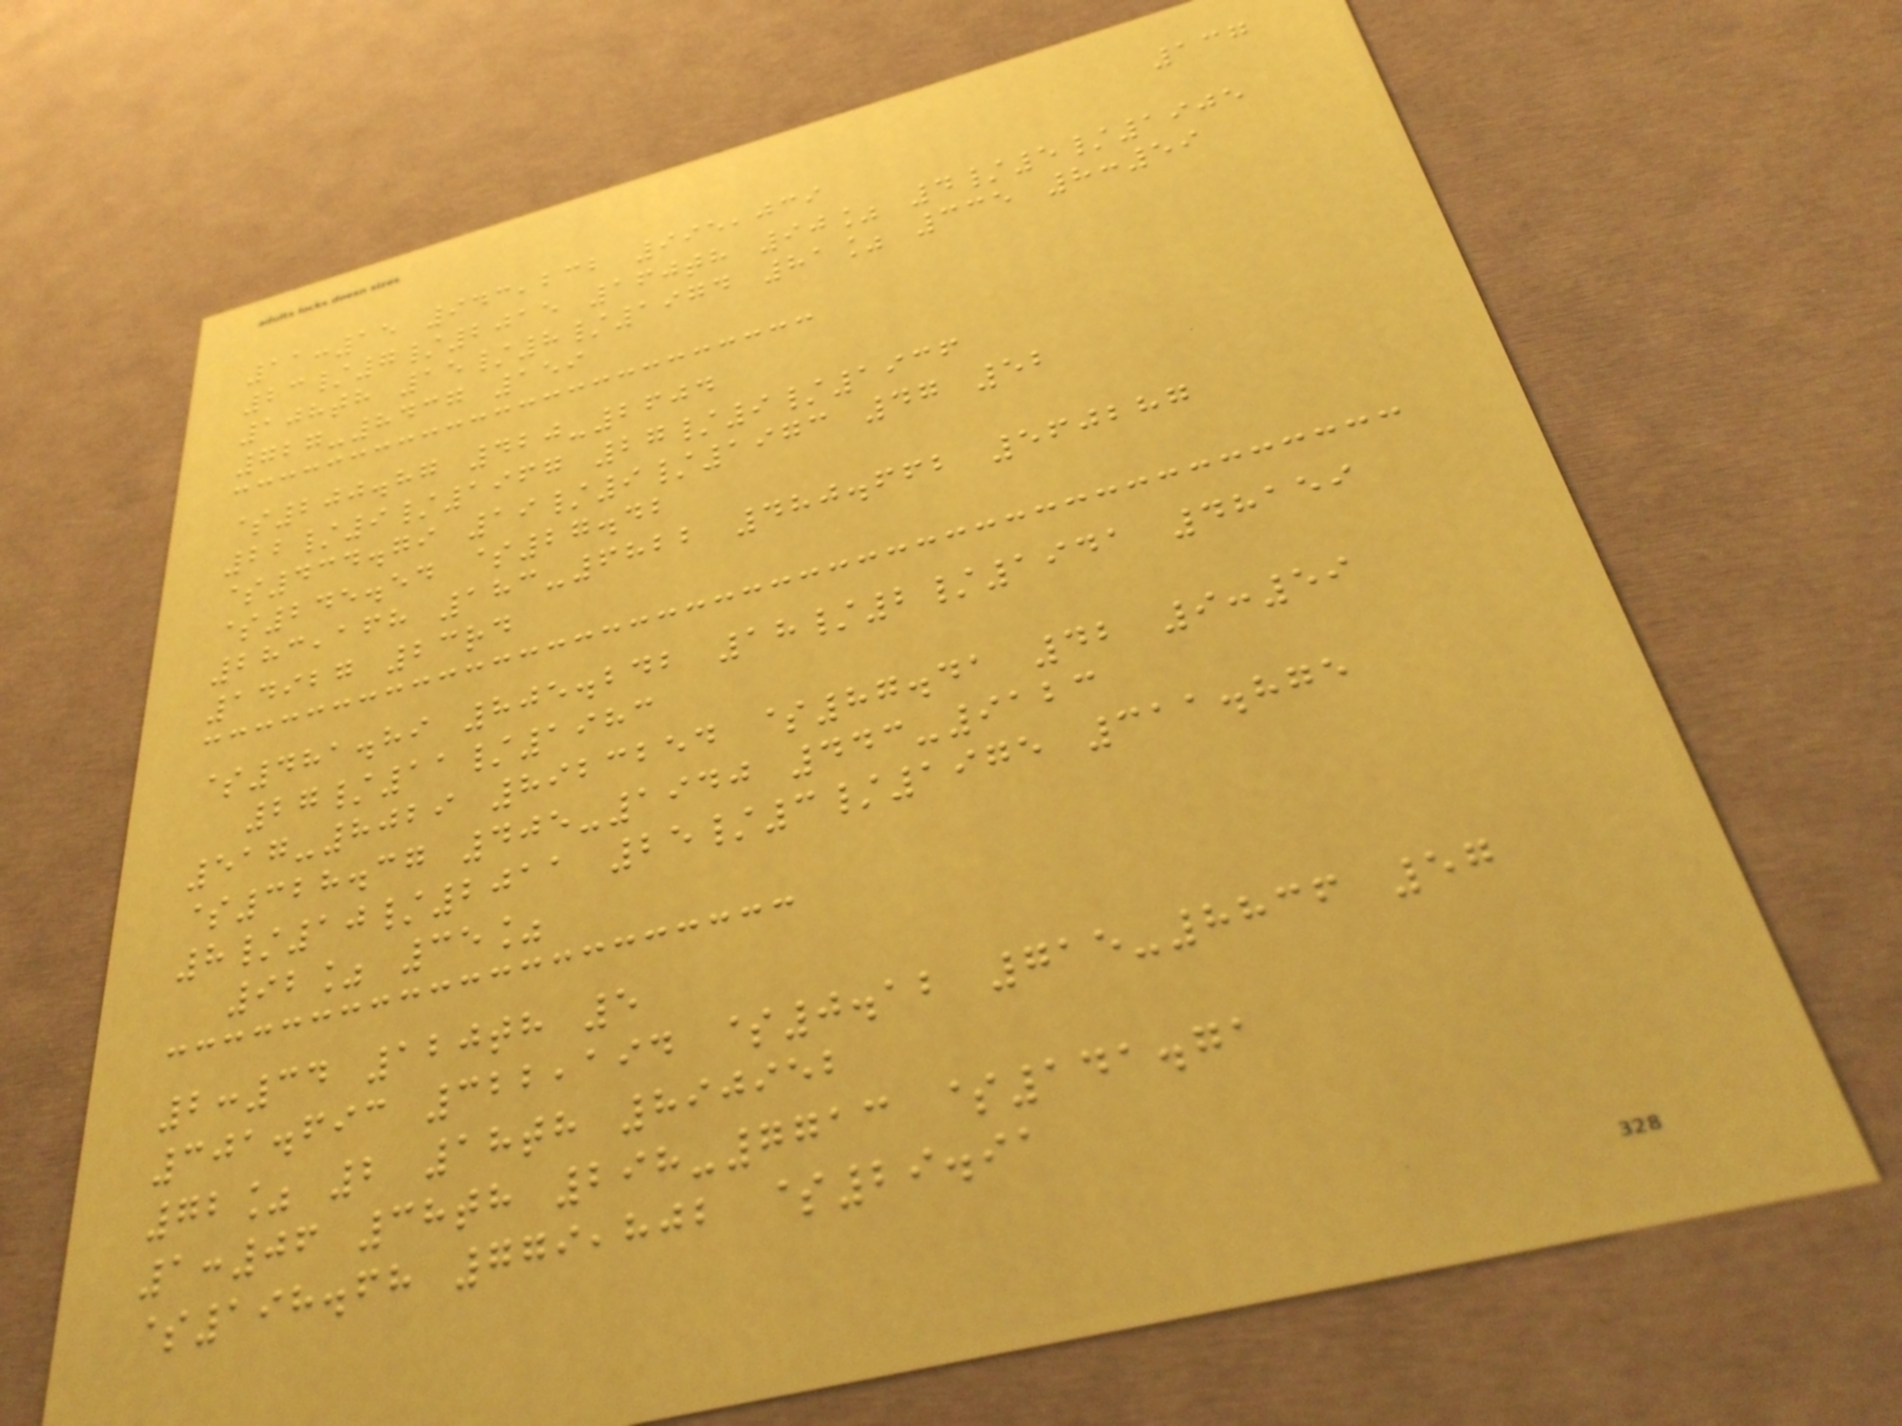137
11:15 943,232 995,039
23/7/2015 160th 90% 4/5/1905
108th 15/8/1974 81% 335 8:59
727-8437 159
$200.87 420-2604
22/9/1967 27/9/1936
$434.79 19/9/1973 47 52
$245.54 $27.42
283,168 183-6822 480.662 560287
14927 23rd
$481.89 805.242 18/2/1941 48159
27/11/1983
517-8029 8923254 $87.41 42 9:59
$328.37 405-1940 443-9123
8/10/2011 25/3/1975 311.875
92% 35%
2:34 120th 5
301.693 322,194 $0.12 715-8836 57
72% 2 18th 890952
1:06 38th 298-7713 $141.71
$198.68 779,802 $29.91
